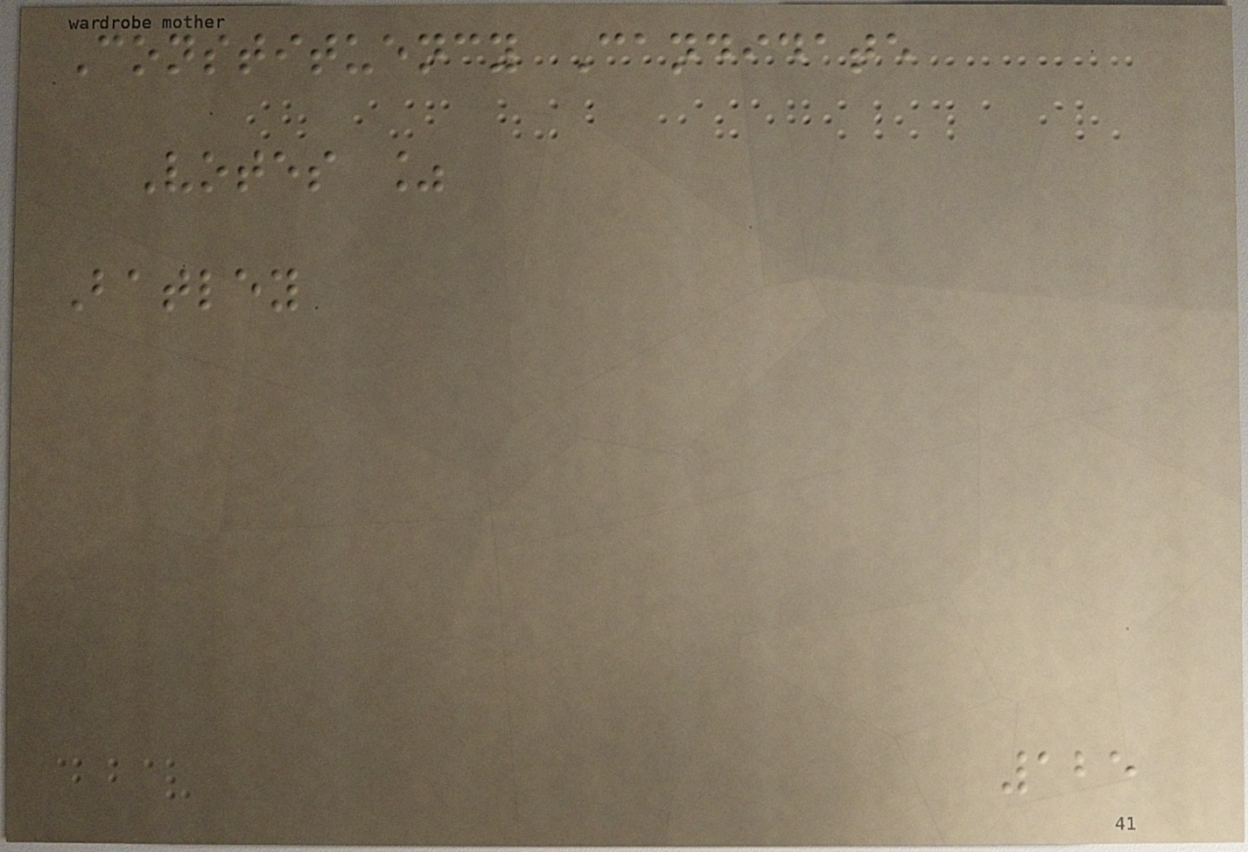Constituency Candidate
Votes %
Batley
125
